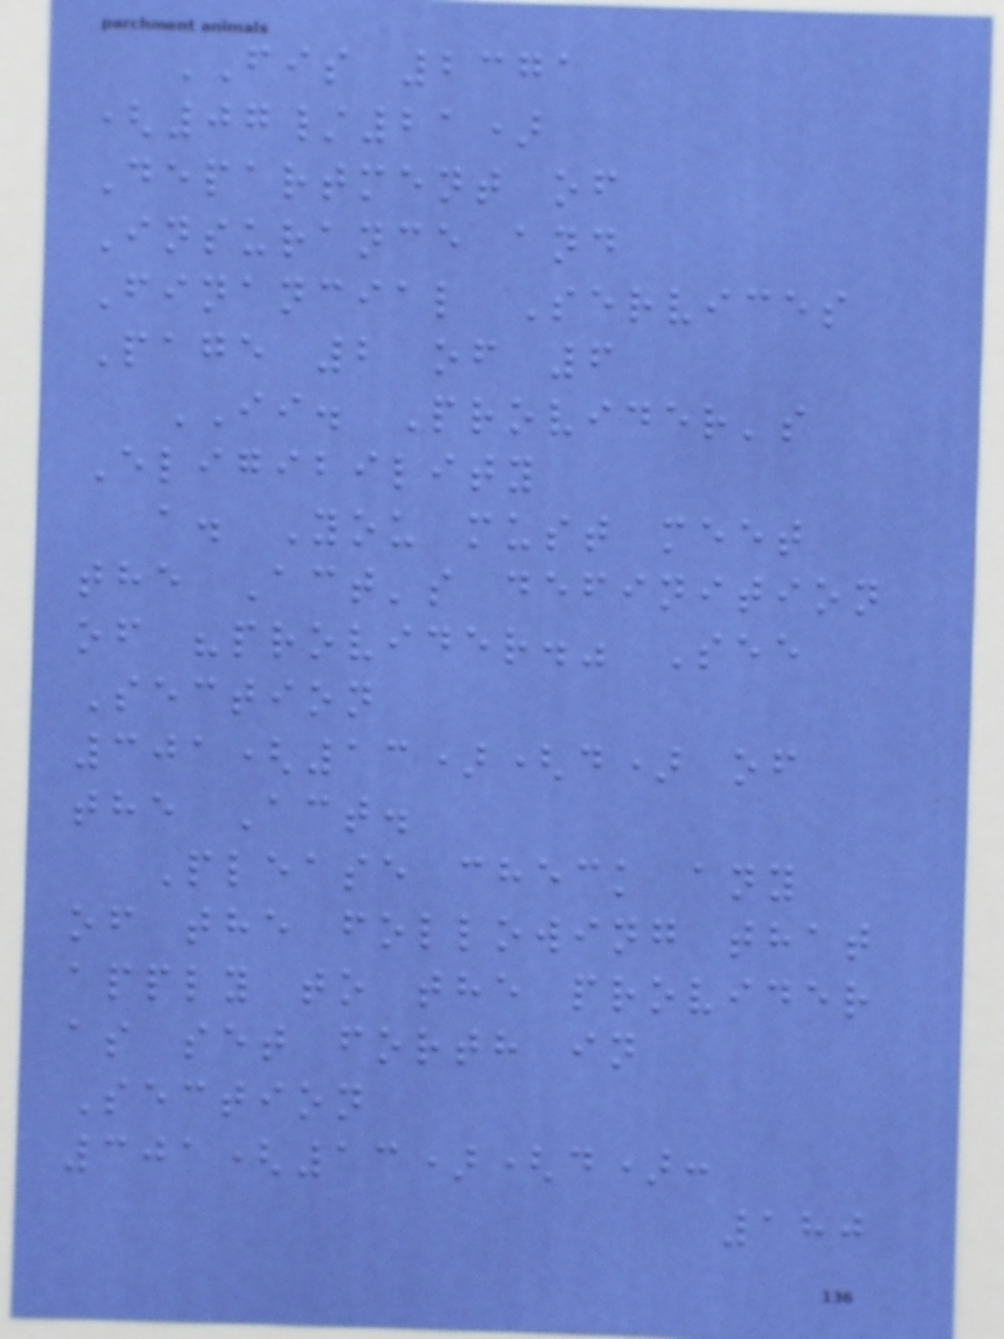FIS 2371
(07/21)
Department of
Insurance and
Financial Services
Page 2 of 6
II. Provider's
Eligibility
a. You must meet
the Act's definition
of "provider." See
Section
301(13)(d) of
the Act.
Please check any
of the following that
apply to the provider
as set forth in
Section
301(13)(d):
180
